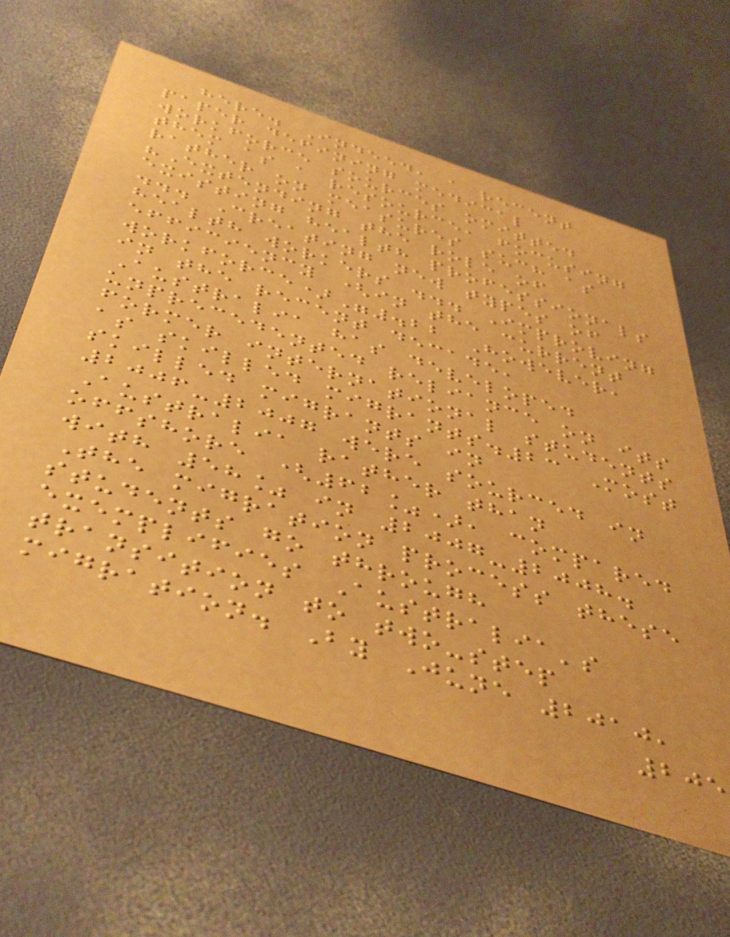here. Indeed, a recent
paper defining medical
workforce sources omitted
them as a resource, focusing
rather on measures such as
"Extending the role of
existing health professionals
... Creating new types of
health workers ... Improving
efficiency (in the current
workforce)".22 However,
in the recent decade,
Australia has developed
unprecedented reliance on its
former international students
as skilled migrants.23 Most
skilled migrants in
2006-2007 were sourced in
Australia rather than
offshore (62%), compared
with 58% in 2007-2008.
The migration process these
students go through
exemplifies Australia's
transition to two-step
migration. By June 2010,
205
